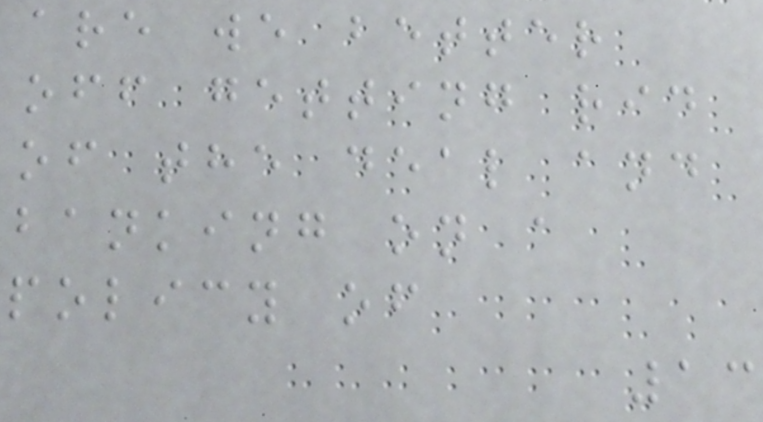are we better
off getting rid
of the deal and
banking on a
policy of
13
